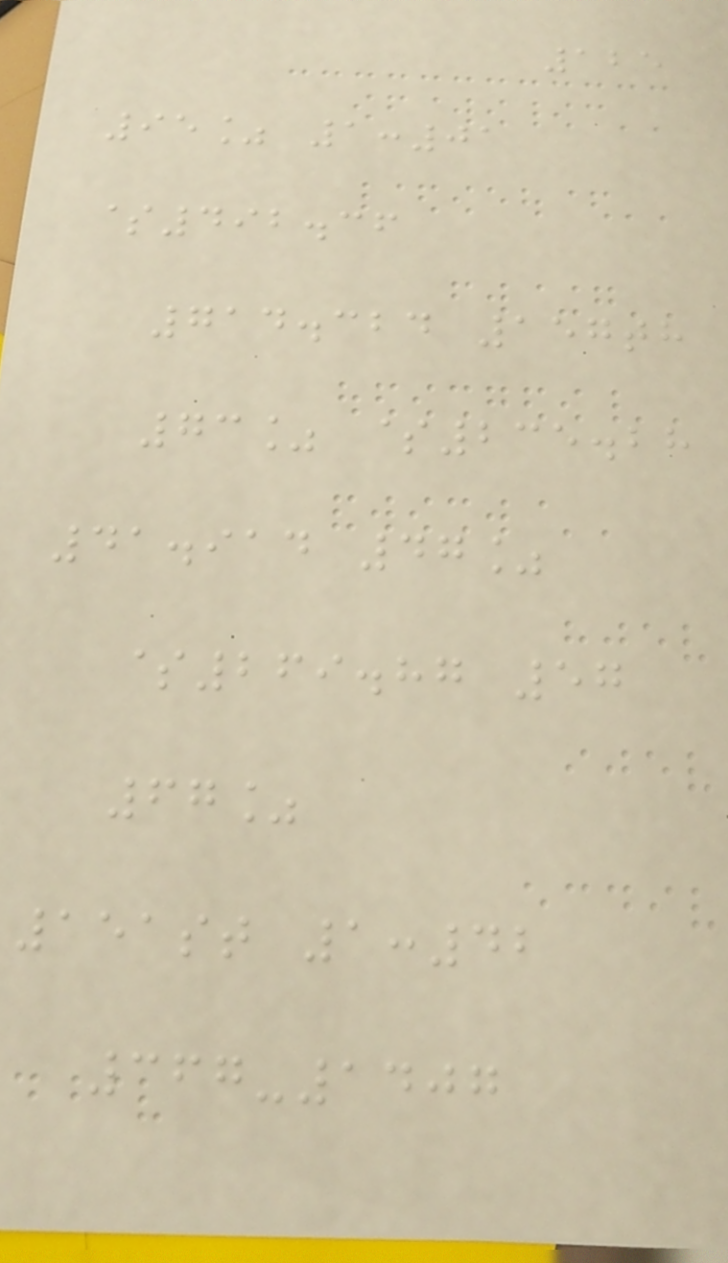125
95% 1:01
$492.36
714.324 157th
73% $235.28
41.914 47%
$269.87 57
67%
151st 1:42
367-1407
